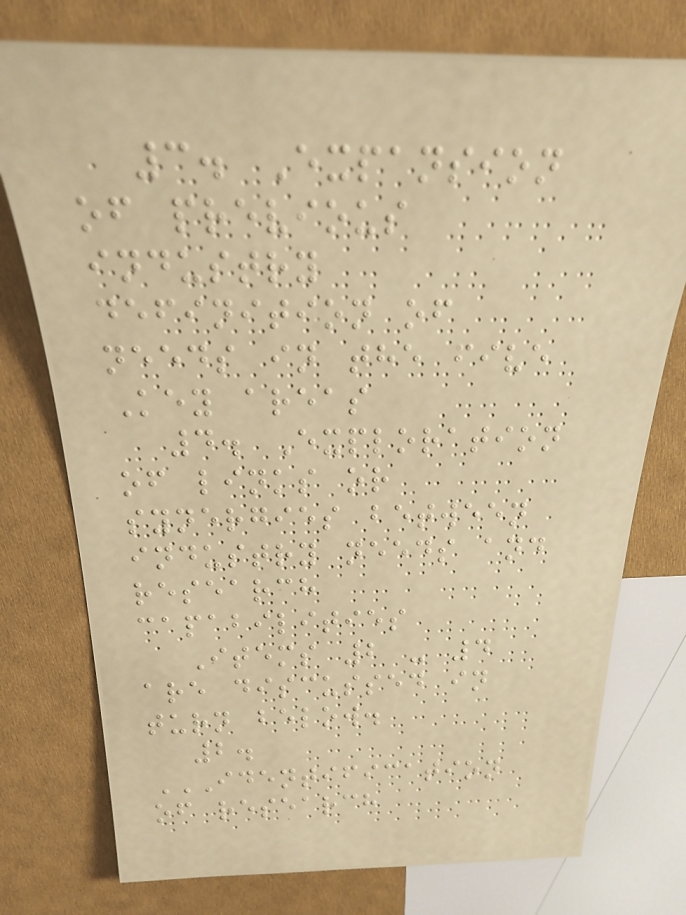3. Expansion
of previous
industry
definition of
needs in the five
Key areas
4. Exploration
of links or
synergies between
industry needs and
research
capabilities
Items 2 - 4
are discussed in
turn below.
2.
IDENTIFICATION
OF RESEARCH
